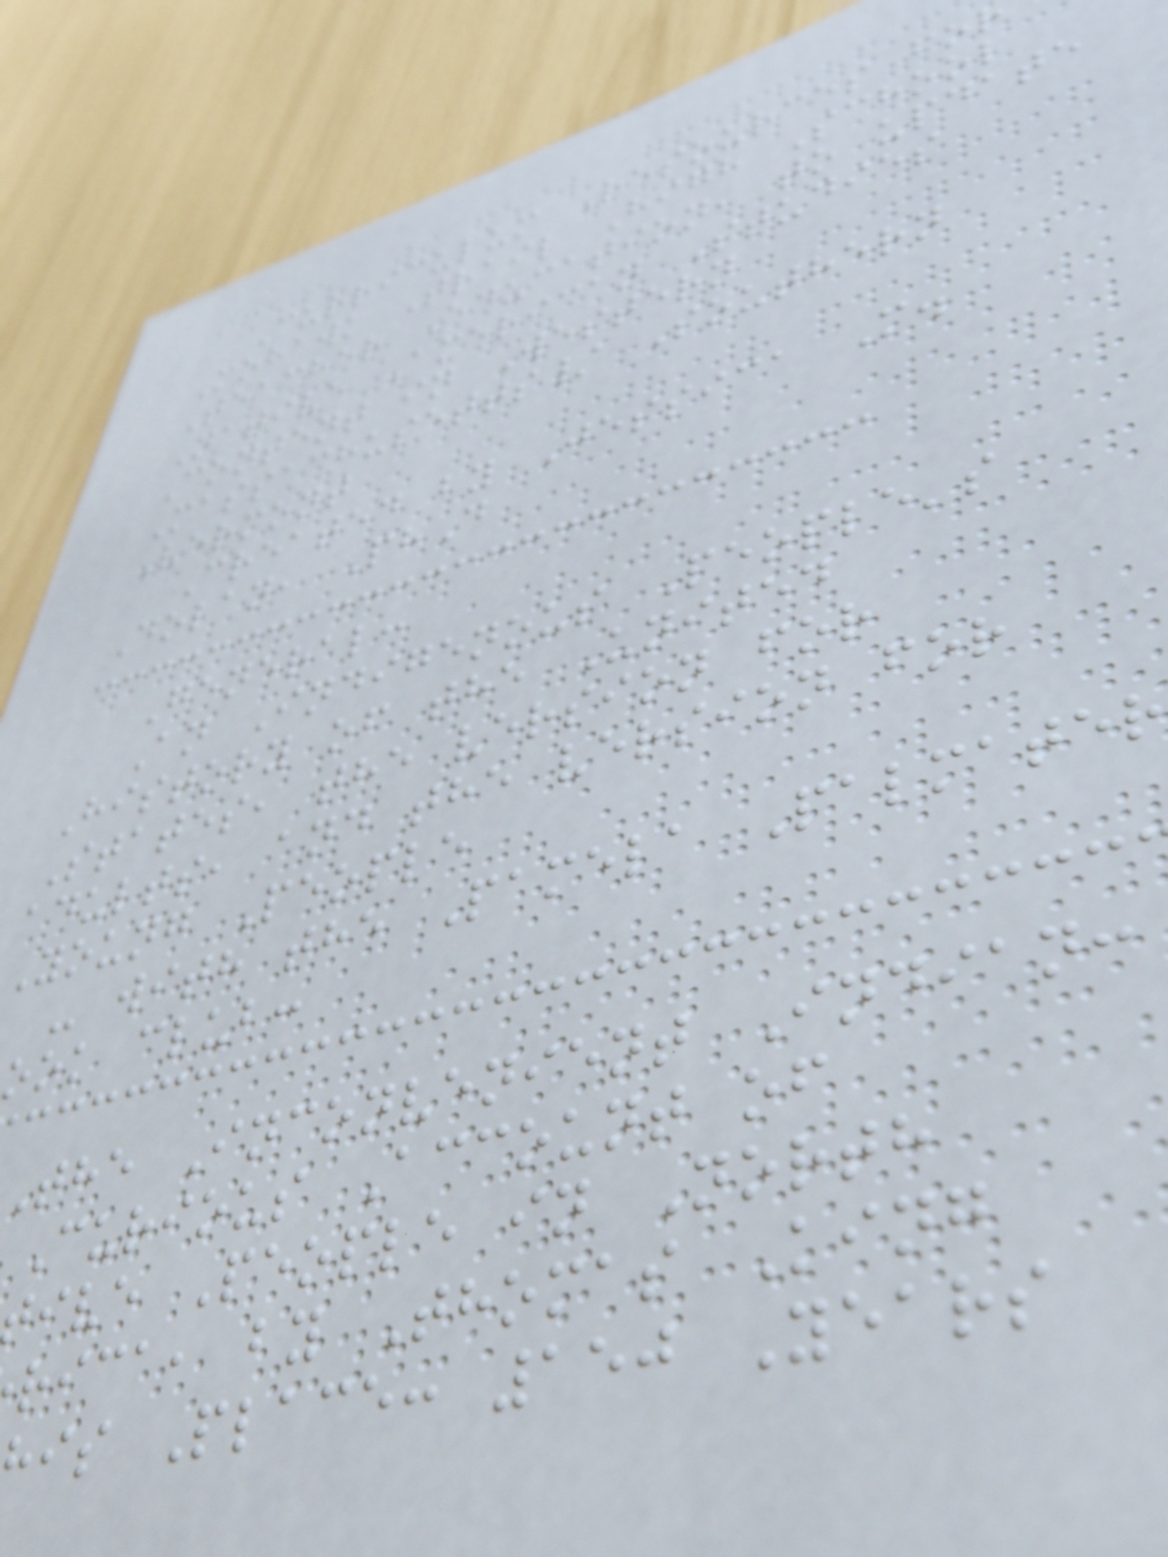Curriculum Resources fo
Mohawk Trail High School
Teacher Education, to update
Native American Studies
Content in Western
Massachusetts/ Southern
Vermont
Created by Jessica M.
Dolan, PhD
General:
An Indigenous People's
History of the United
States, the version for
adults, and the version for
Young People
- with the Pamela Palmater
ook club:
the Inconvenient Indian:
Curious Account of
ive People in North
rica, by Thomas King
is Place: 150 Years
